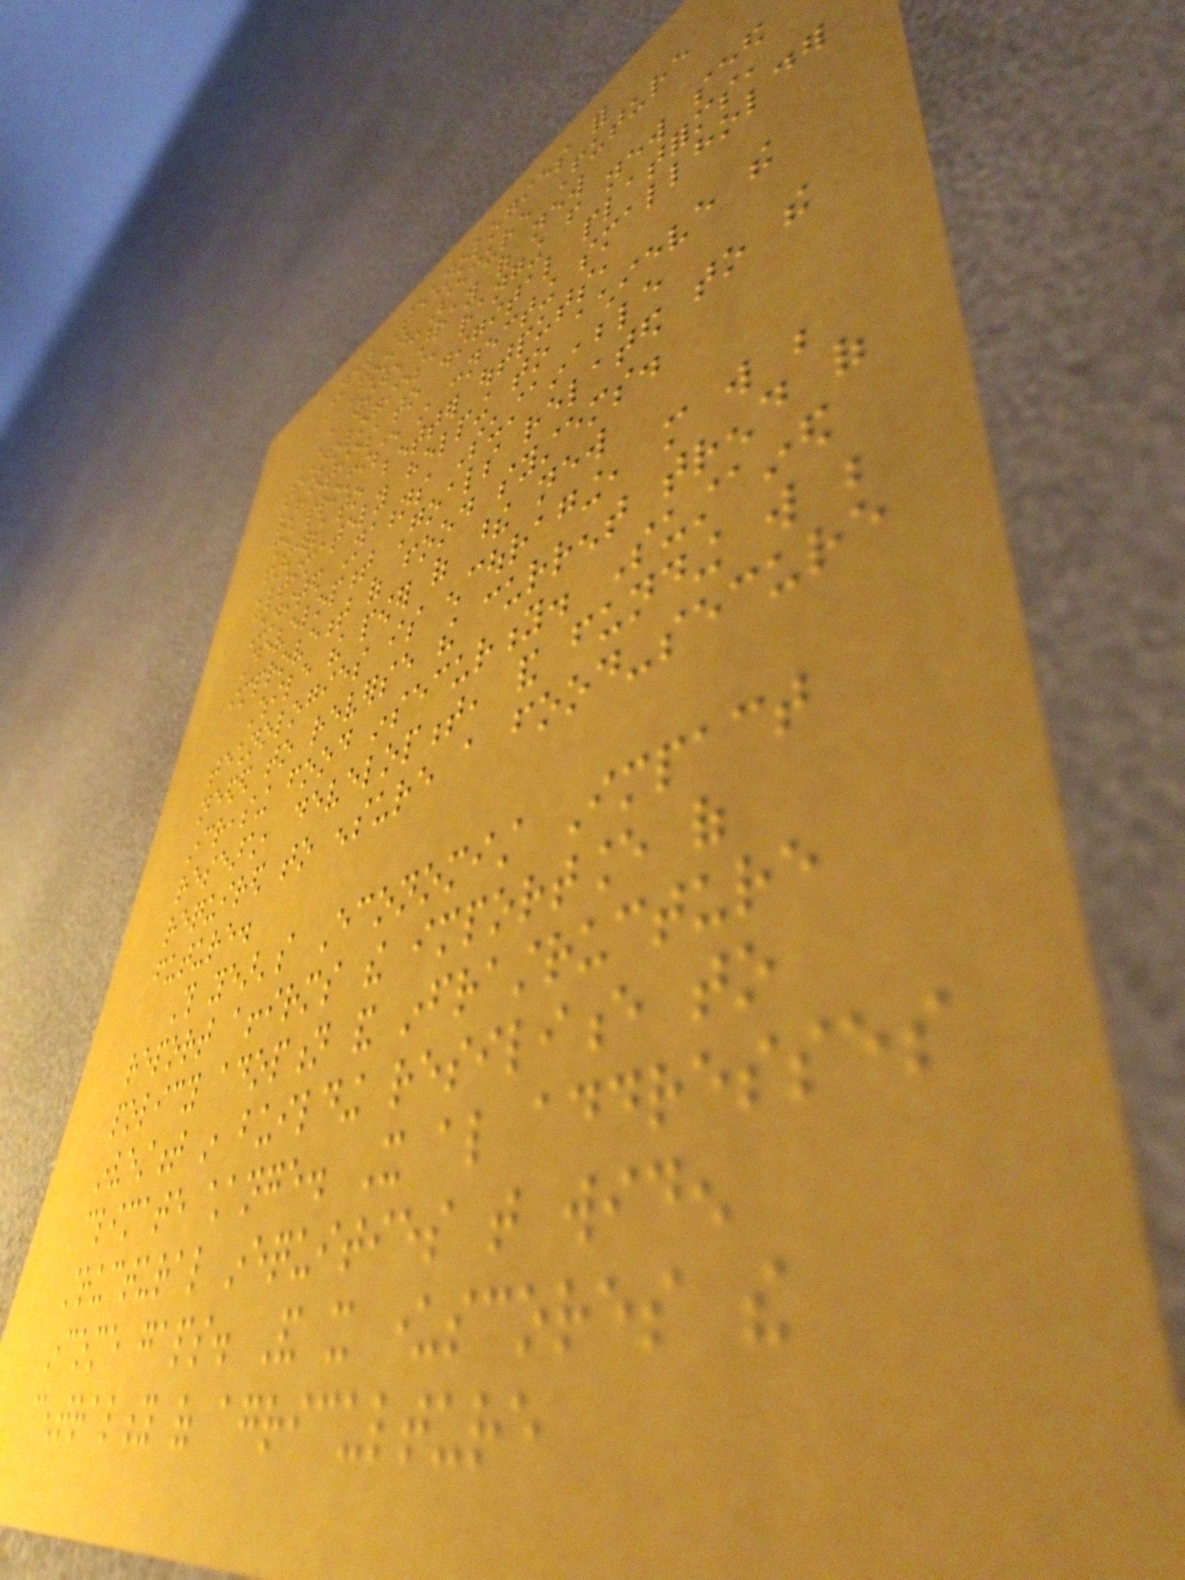New Technologies for
a Food-Secure Future
A wide array of new
technologies, ranging from new seed
varieties to digital platforms,
show promise in connecting smallholder
farmers to better outputs,
ultimately helping to achieve the
United Nations Sustainable
Development Goals related to the
improvement of food systems.
While the power of these new
technologies is encouraging, more will be
needed to reverse the current trend of
increasing food insecurity. Sustained
research, development, and funding will be
required to ensure a food-secure
future.
This year's Economist Impact
report affirms the importance of
policy adoption and infrastructure
investment in building resilience to
climate change. It also addresses
structural inequities that widen
income gaps. And it underscores the
centrality of agriculture
